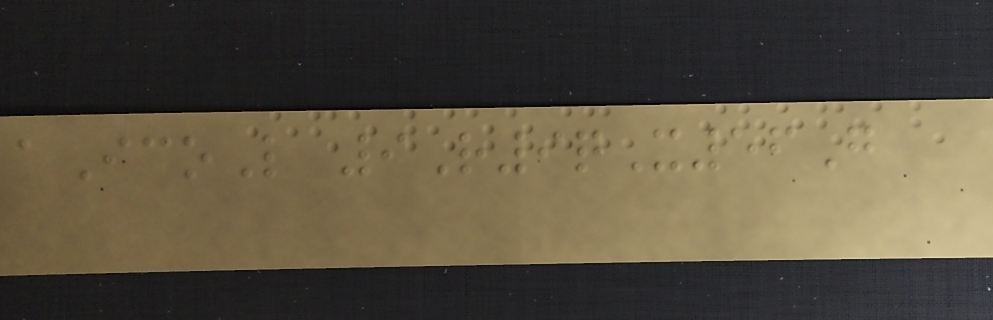aIcoL 9R9qX56G
